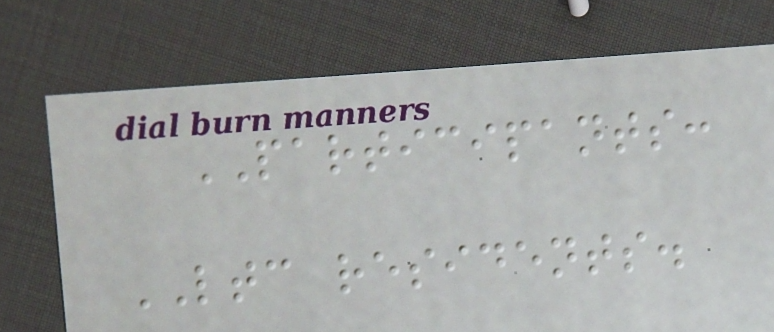PARTICIPANTS:
LTC residents.
